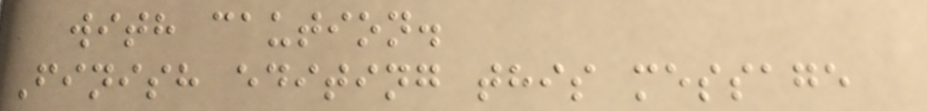with caution.
Finish editing this message
